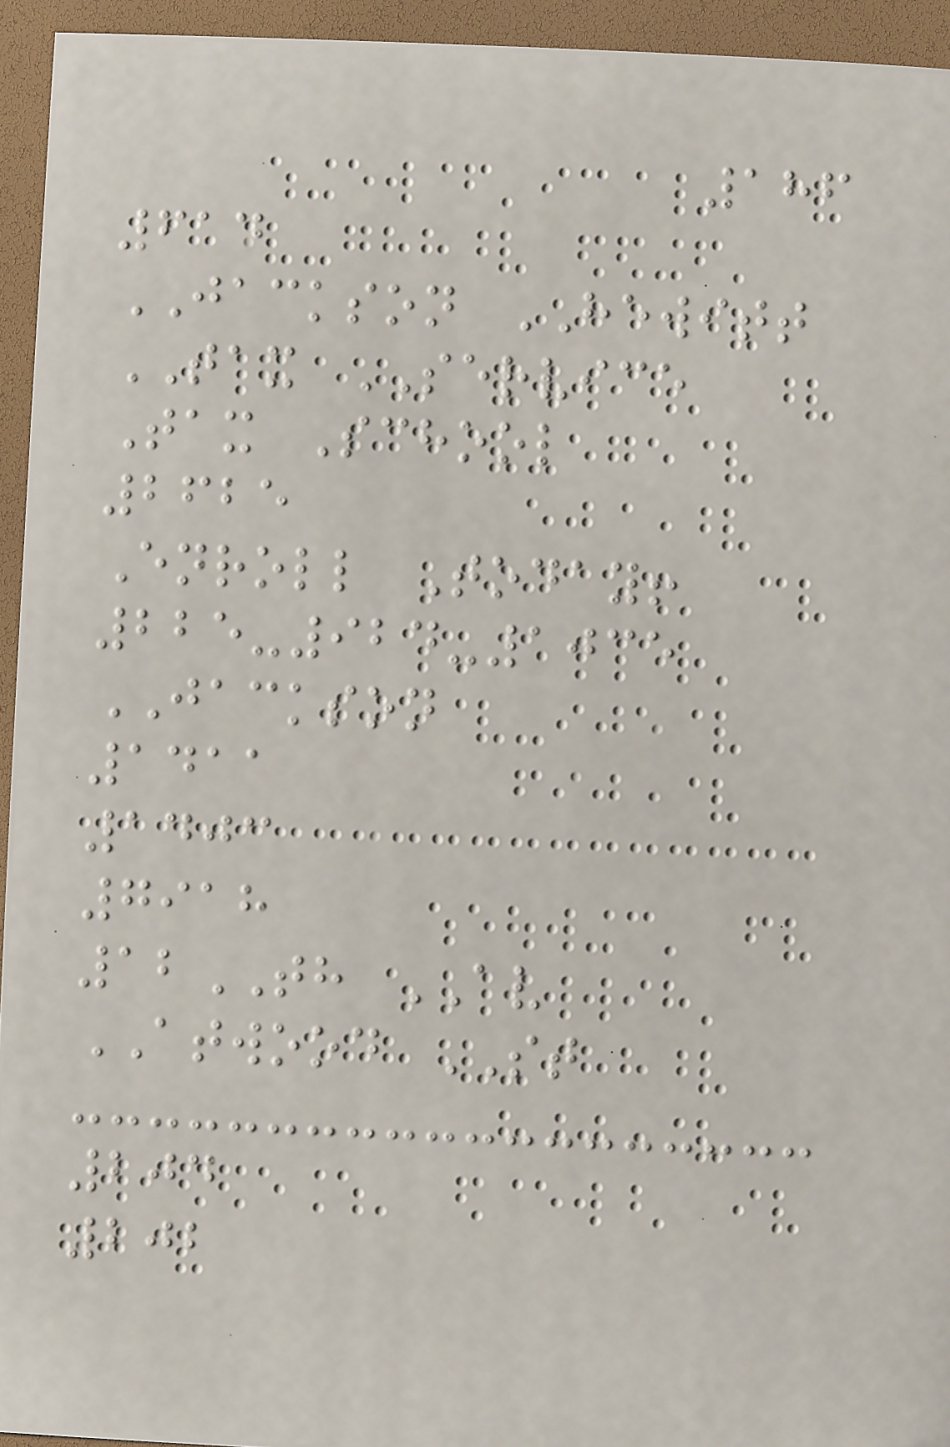186
614
JACKSON HEWITT
TAX SERVICE
Tax School
2625
Enroll Today!
225-924-1035
JACKSON
1411
1403
7918
12TH AV
ATWOOD ST
204
202
